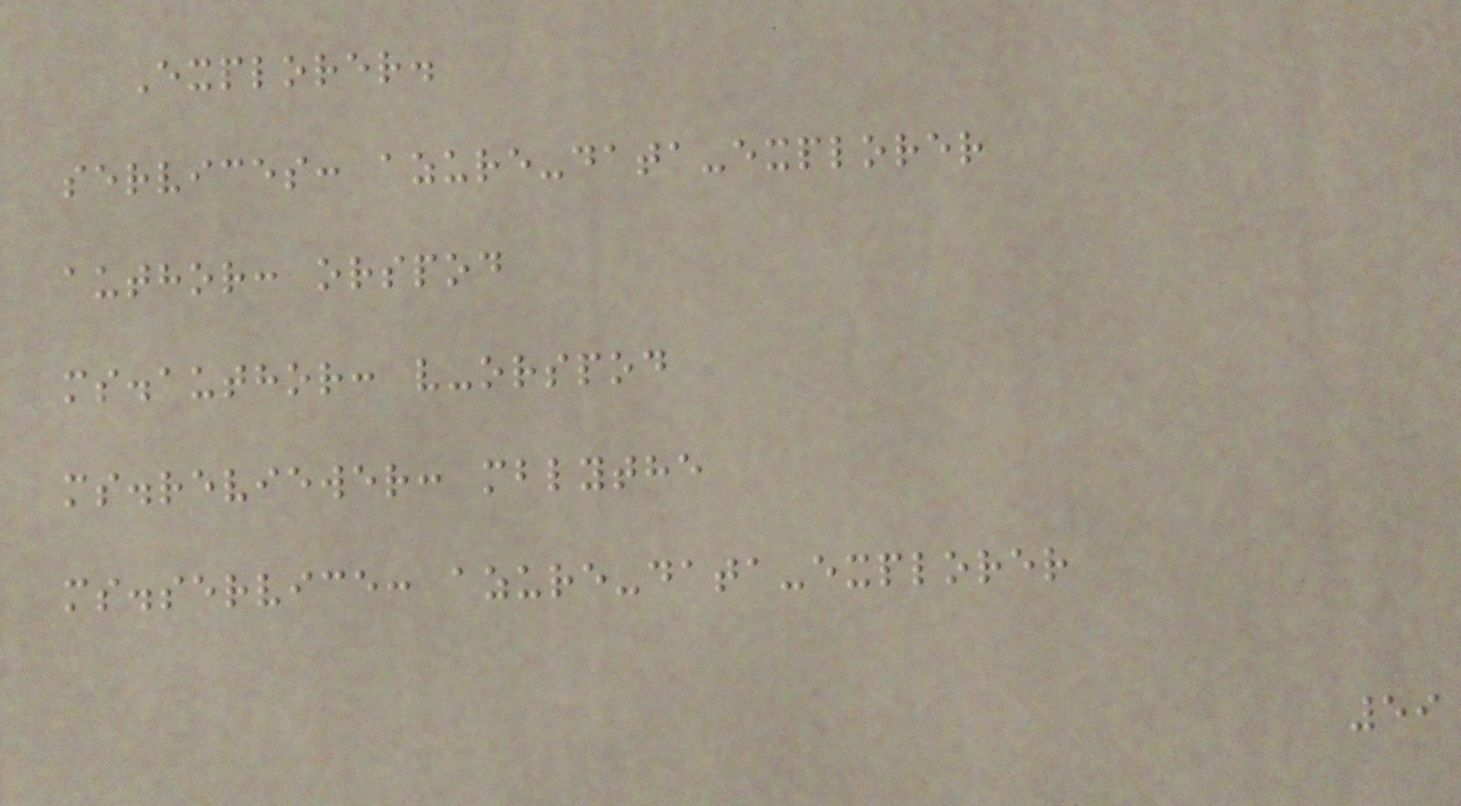Explorer.
services: azure-data-explorer
author: orspod
ms.author: v-orspod
ms.reviewer: mblythe
ms.service: azure-data-explorer
59
